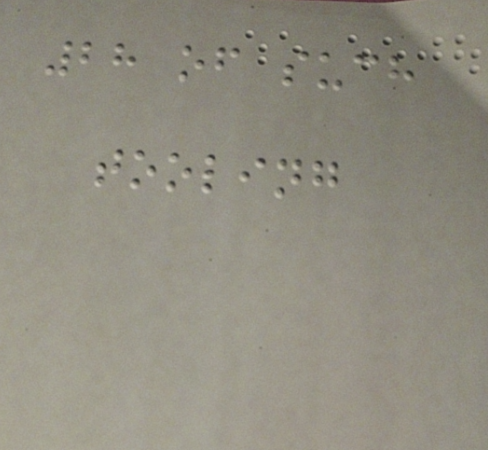28 of such
tooling
